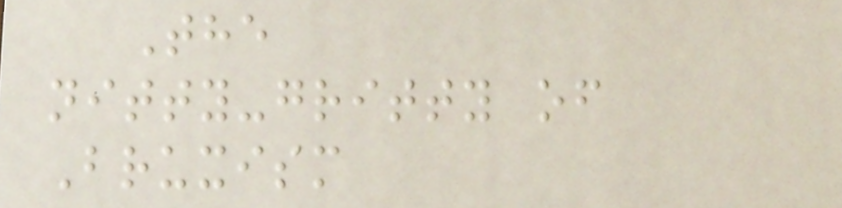The
nitty-gritty of
Bruxism
